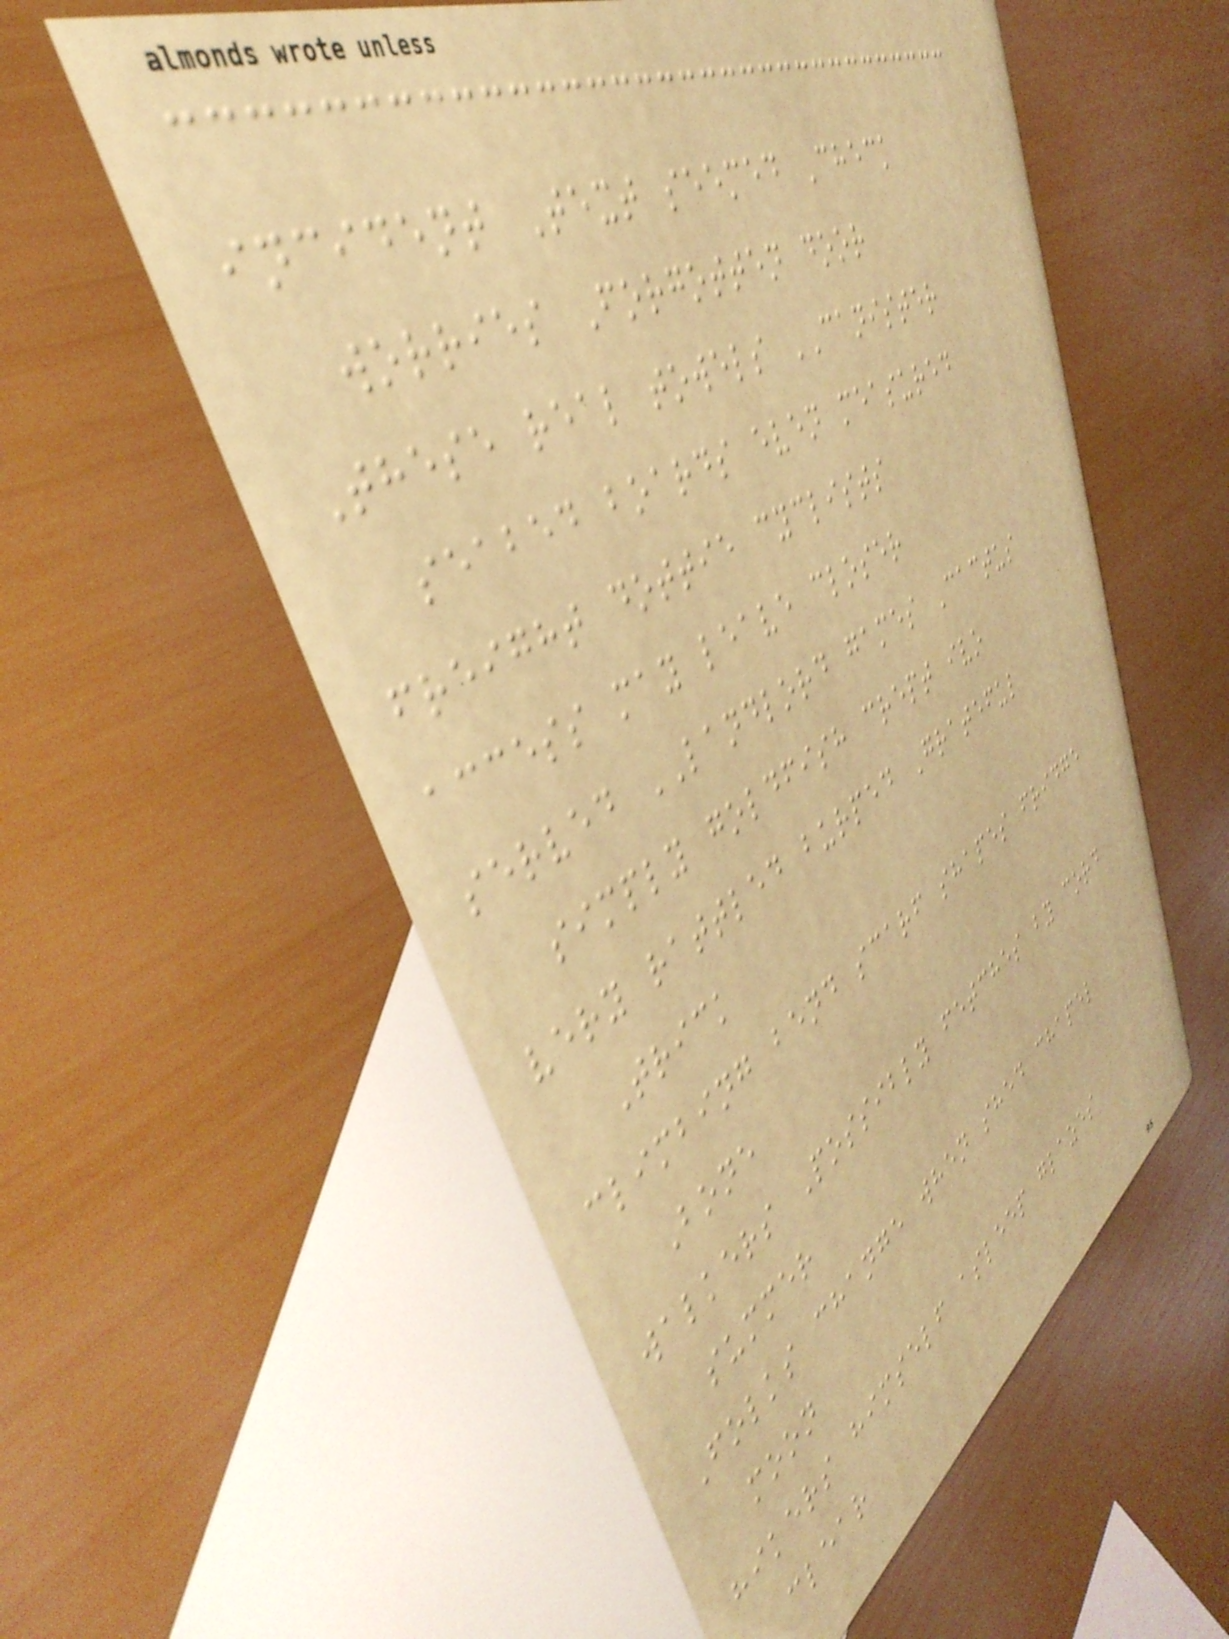incident Text seemed Check
worries Forgotten door
These real towels CANISTER
seabed boards even measured
freight dottie cyclists
access may leave closer
served LANDLORD games Cactus
simply goldfish crept ivo
very rattled burped Grateful
Trick
climbing bend scarf shapes fridge
Bone
walkers Possibly fetches by cord
summer
Folks change when shed chapel
moon
hikers himself asleep glazes
clear
